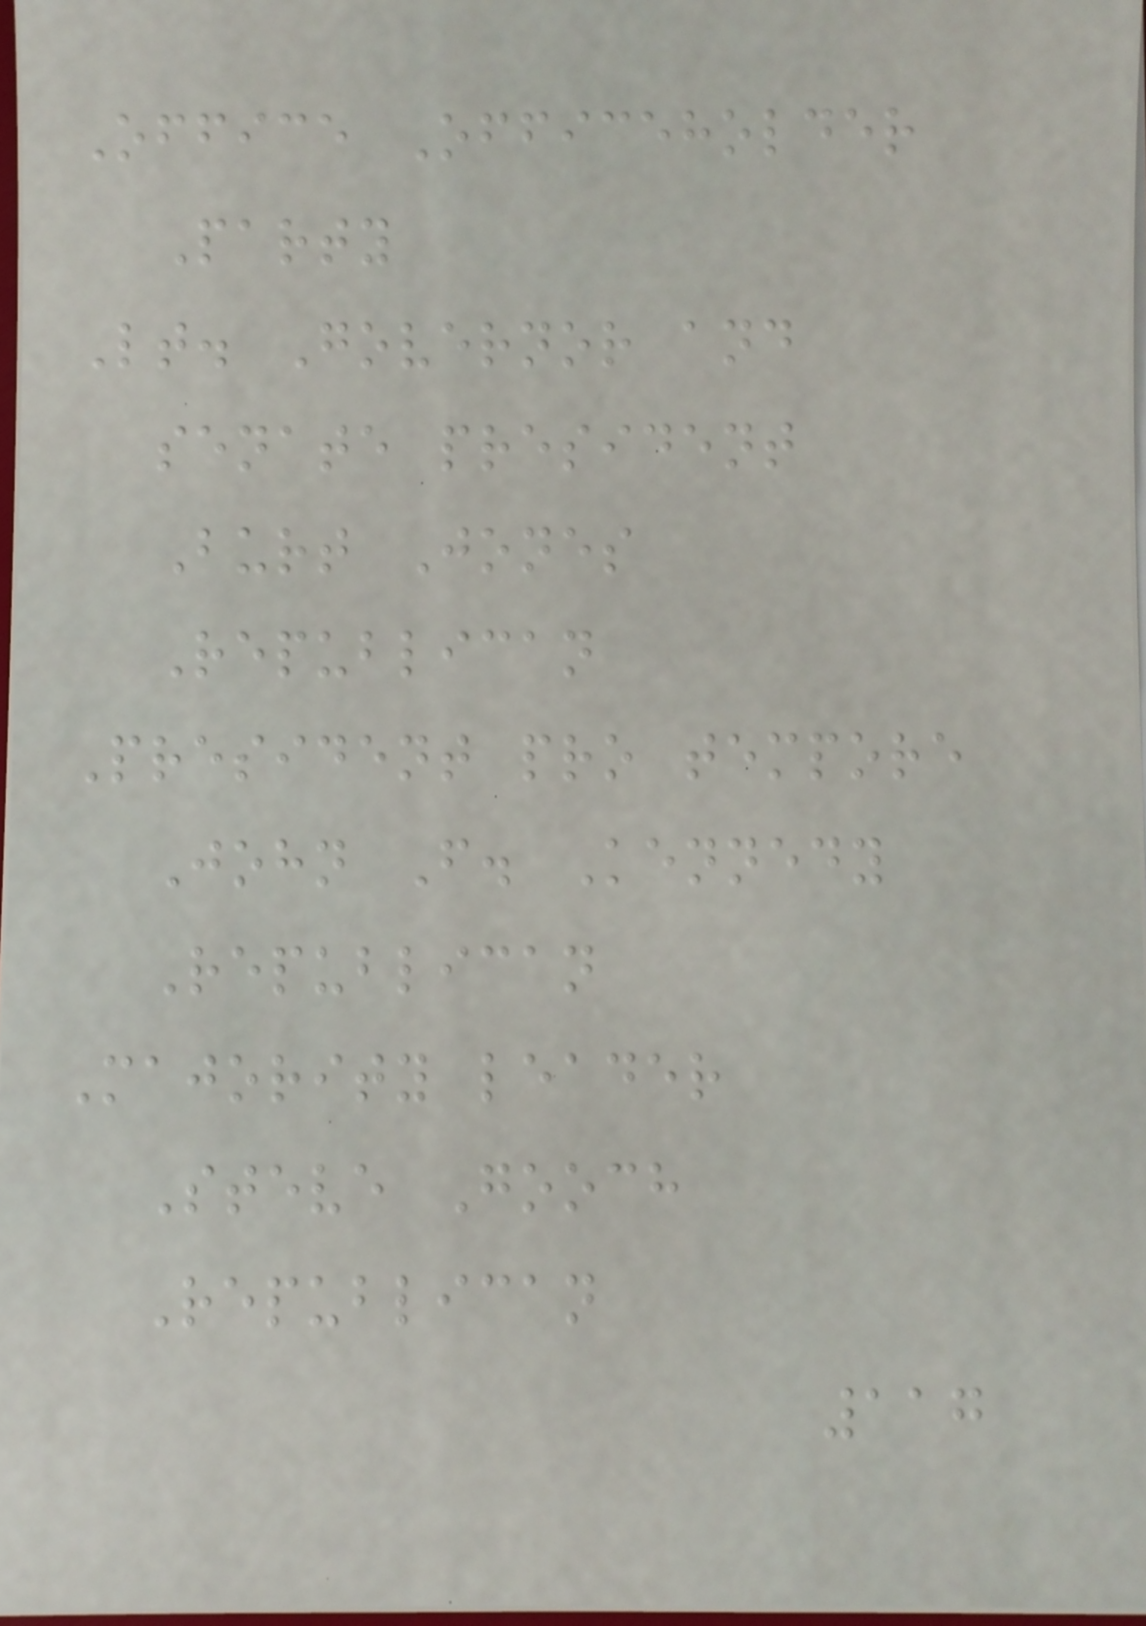Office Officeholder
Party
Lt. Governor and
senate president
Burt Jones
Republican
President pro tempore
John F. Kennedy
Republican
Majority leader
Steve Gooch
Republican
117
